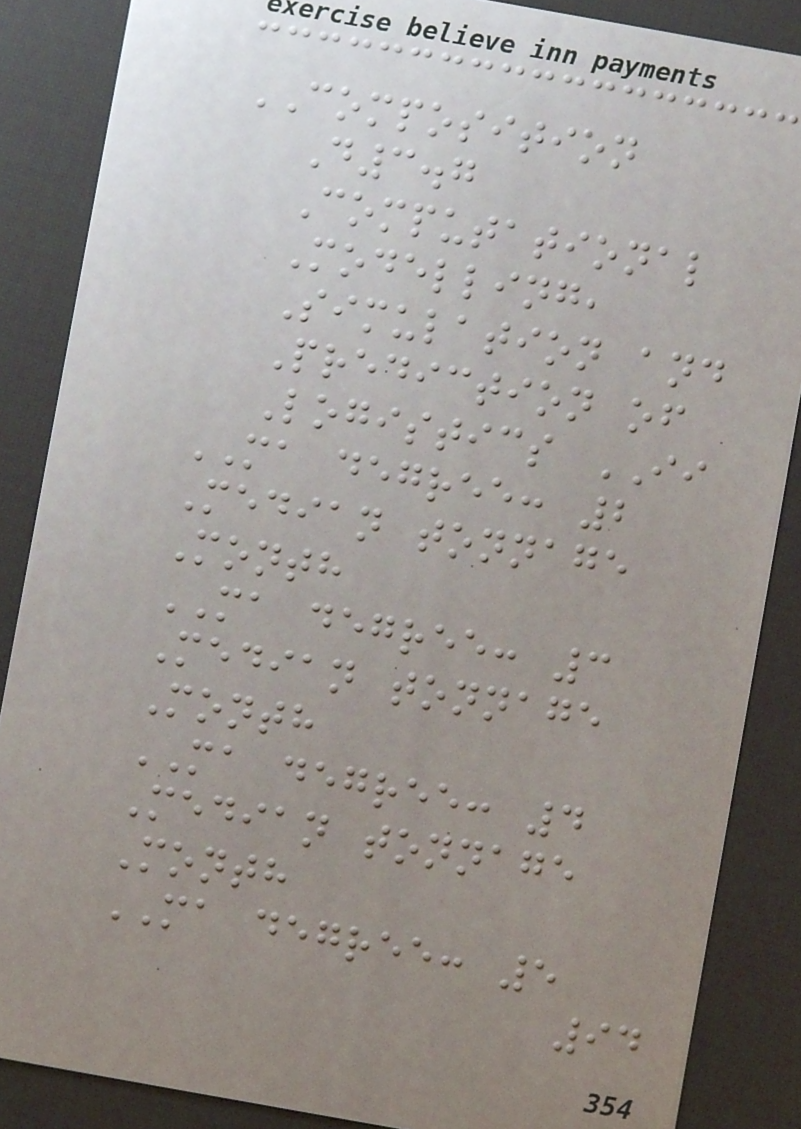COMPOSITION
D3.7
Computational
Modelling,
Simulation and
Prediction of
Logistics II
MA degree: 2
Median tonnage
Month
MA degree: 3
Median tonnage
Month
MA degree: 4
Median tonnage
Month
MA degree: 5
94
